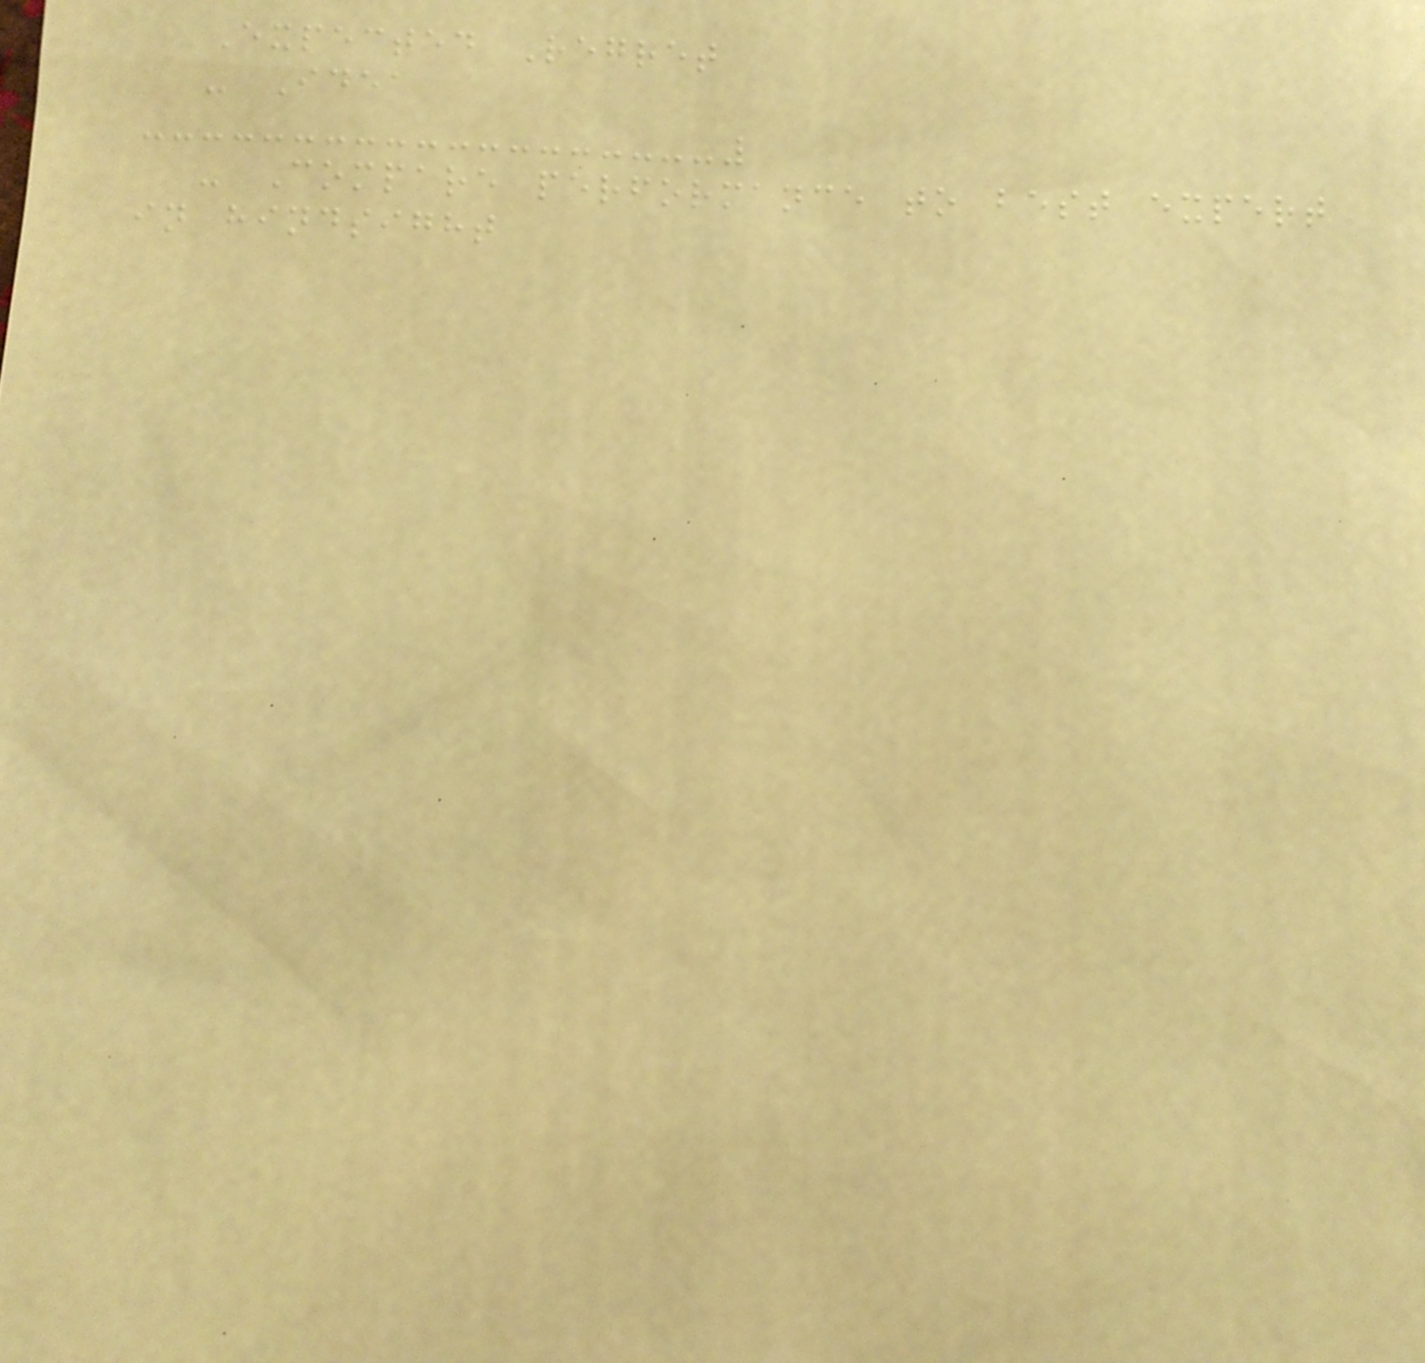Expected Regret
- Idea
- Compare performance to best expert
in hindsight
